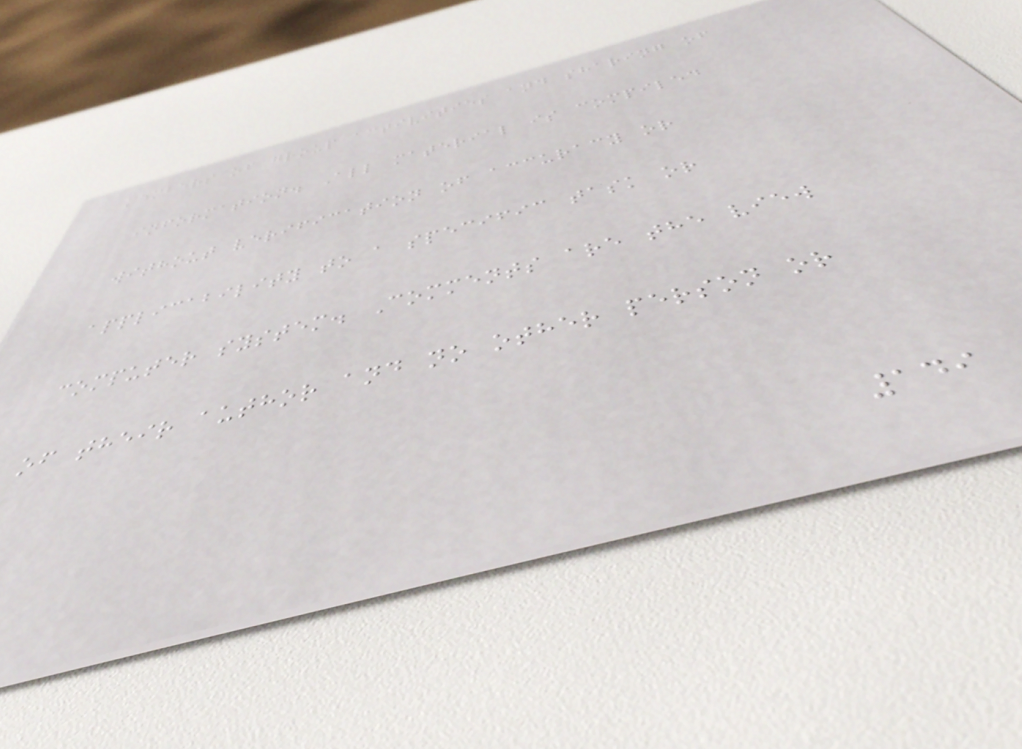members of group activities and sharing of
information. All material is compiled
without verification of accuracy or
applicability to a specific task or
computer system. Comments are the view
of their author and no other person or
149
